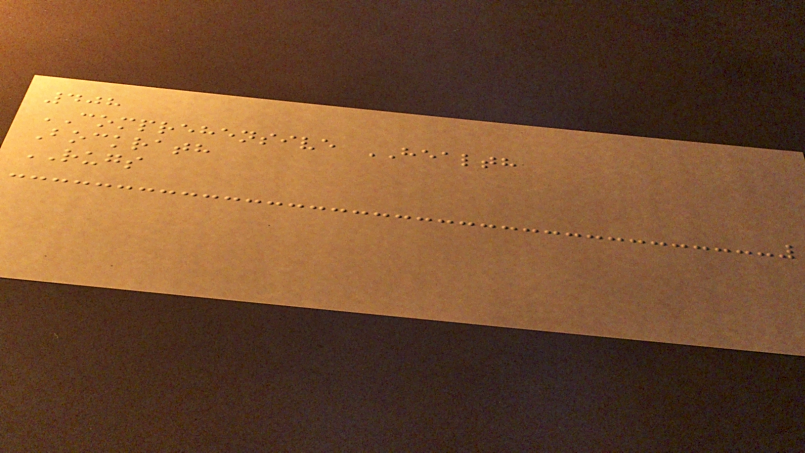408
COMPREHENSIVE HEALTH
Bockrath
RUGS
